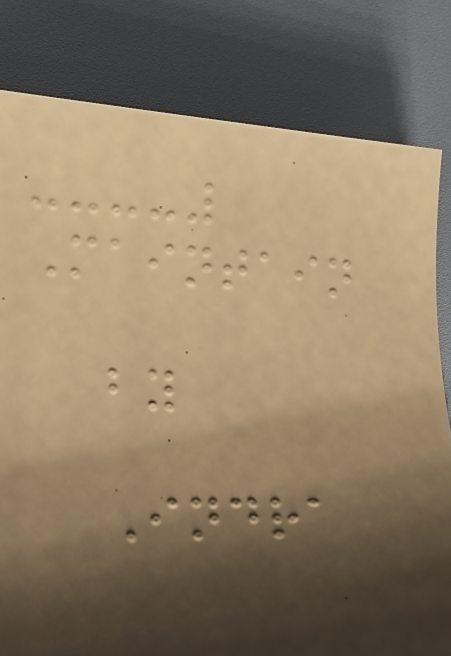Maintain
by
Indra
